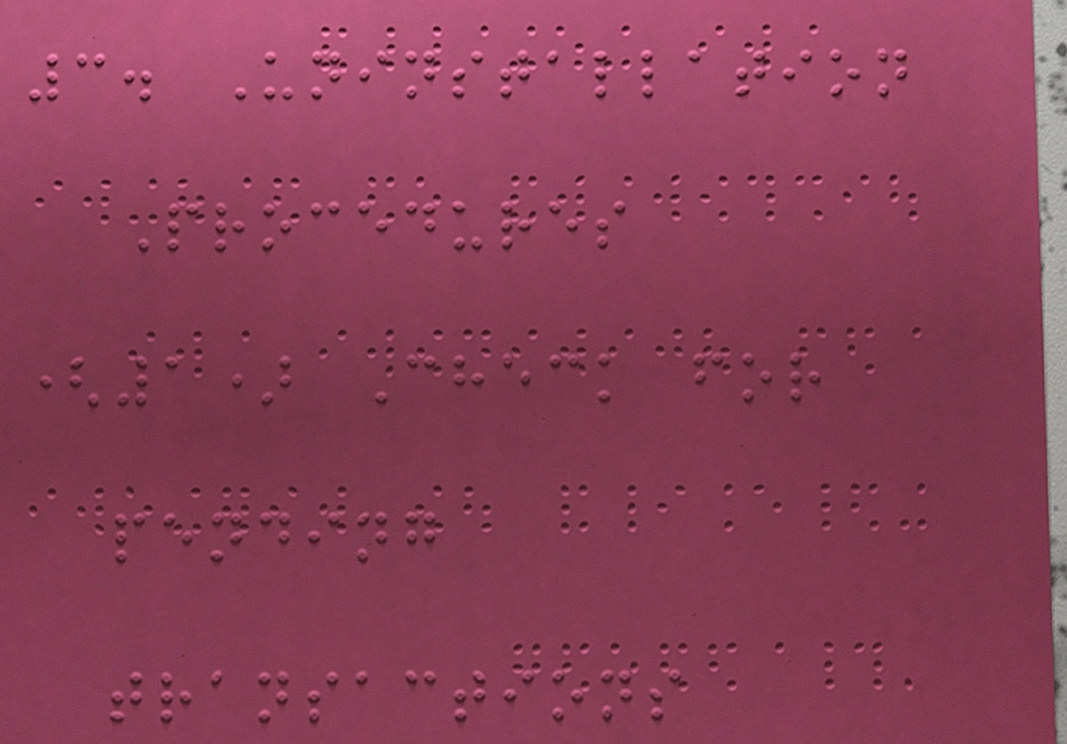3. Uninstallation
Procedures
(1) Check for
pending
transactions
